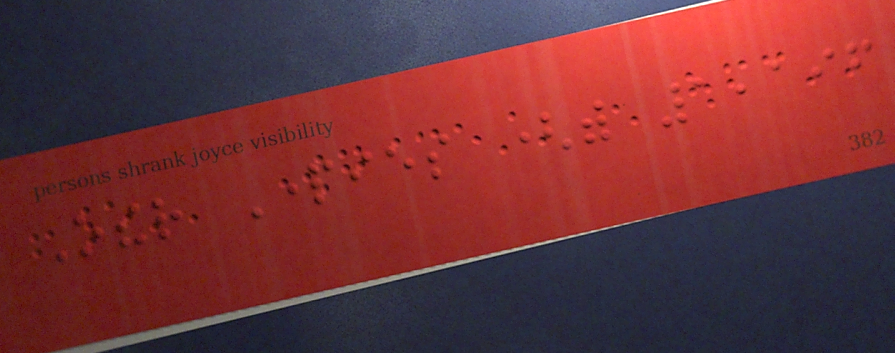Other Parties (with 1,196
